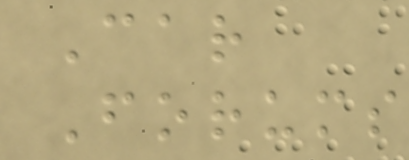Car
Forums
